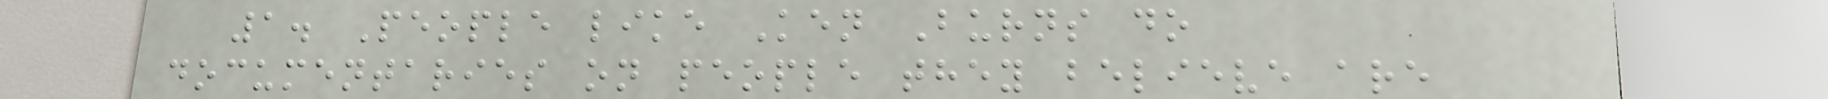1. People like Ken Burns do
documentaries on people they believe are
